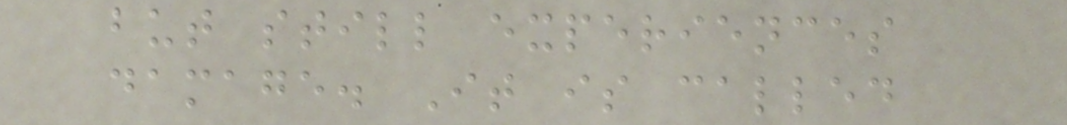but still experiences
damage. It is called
